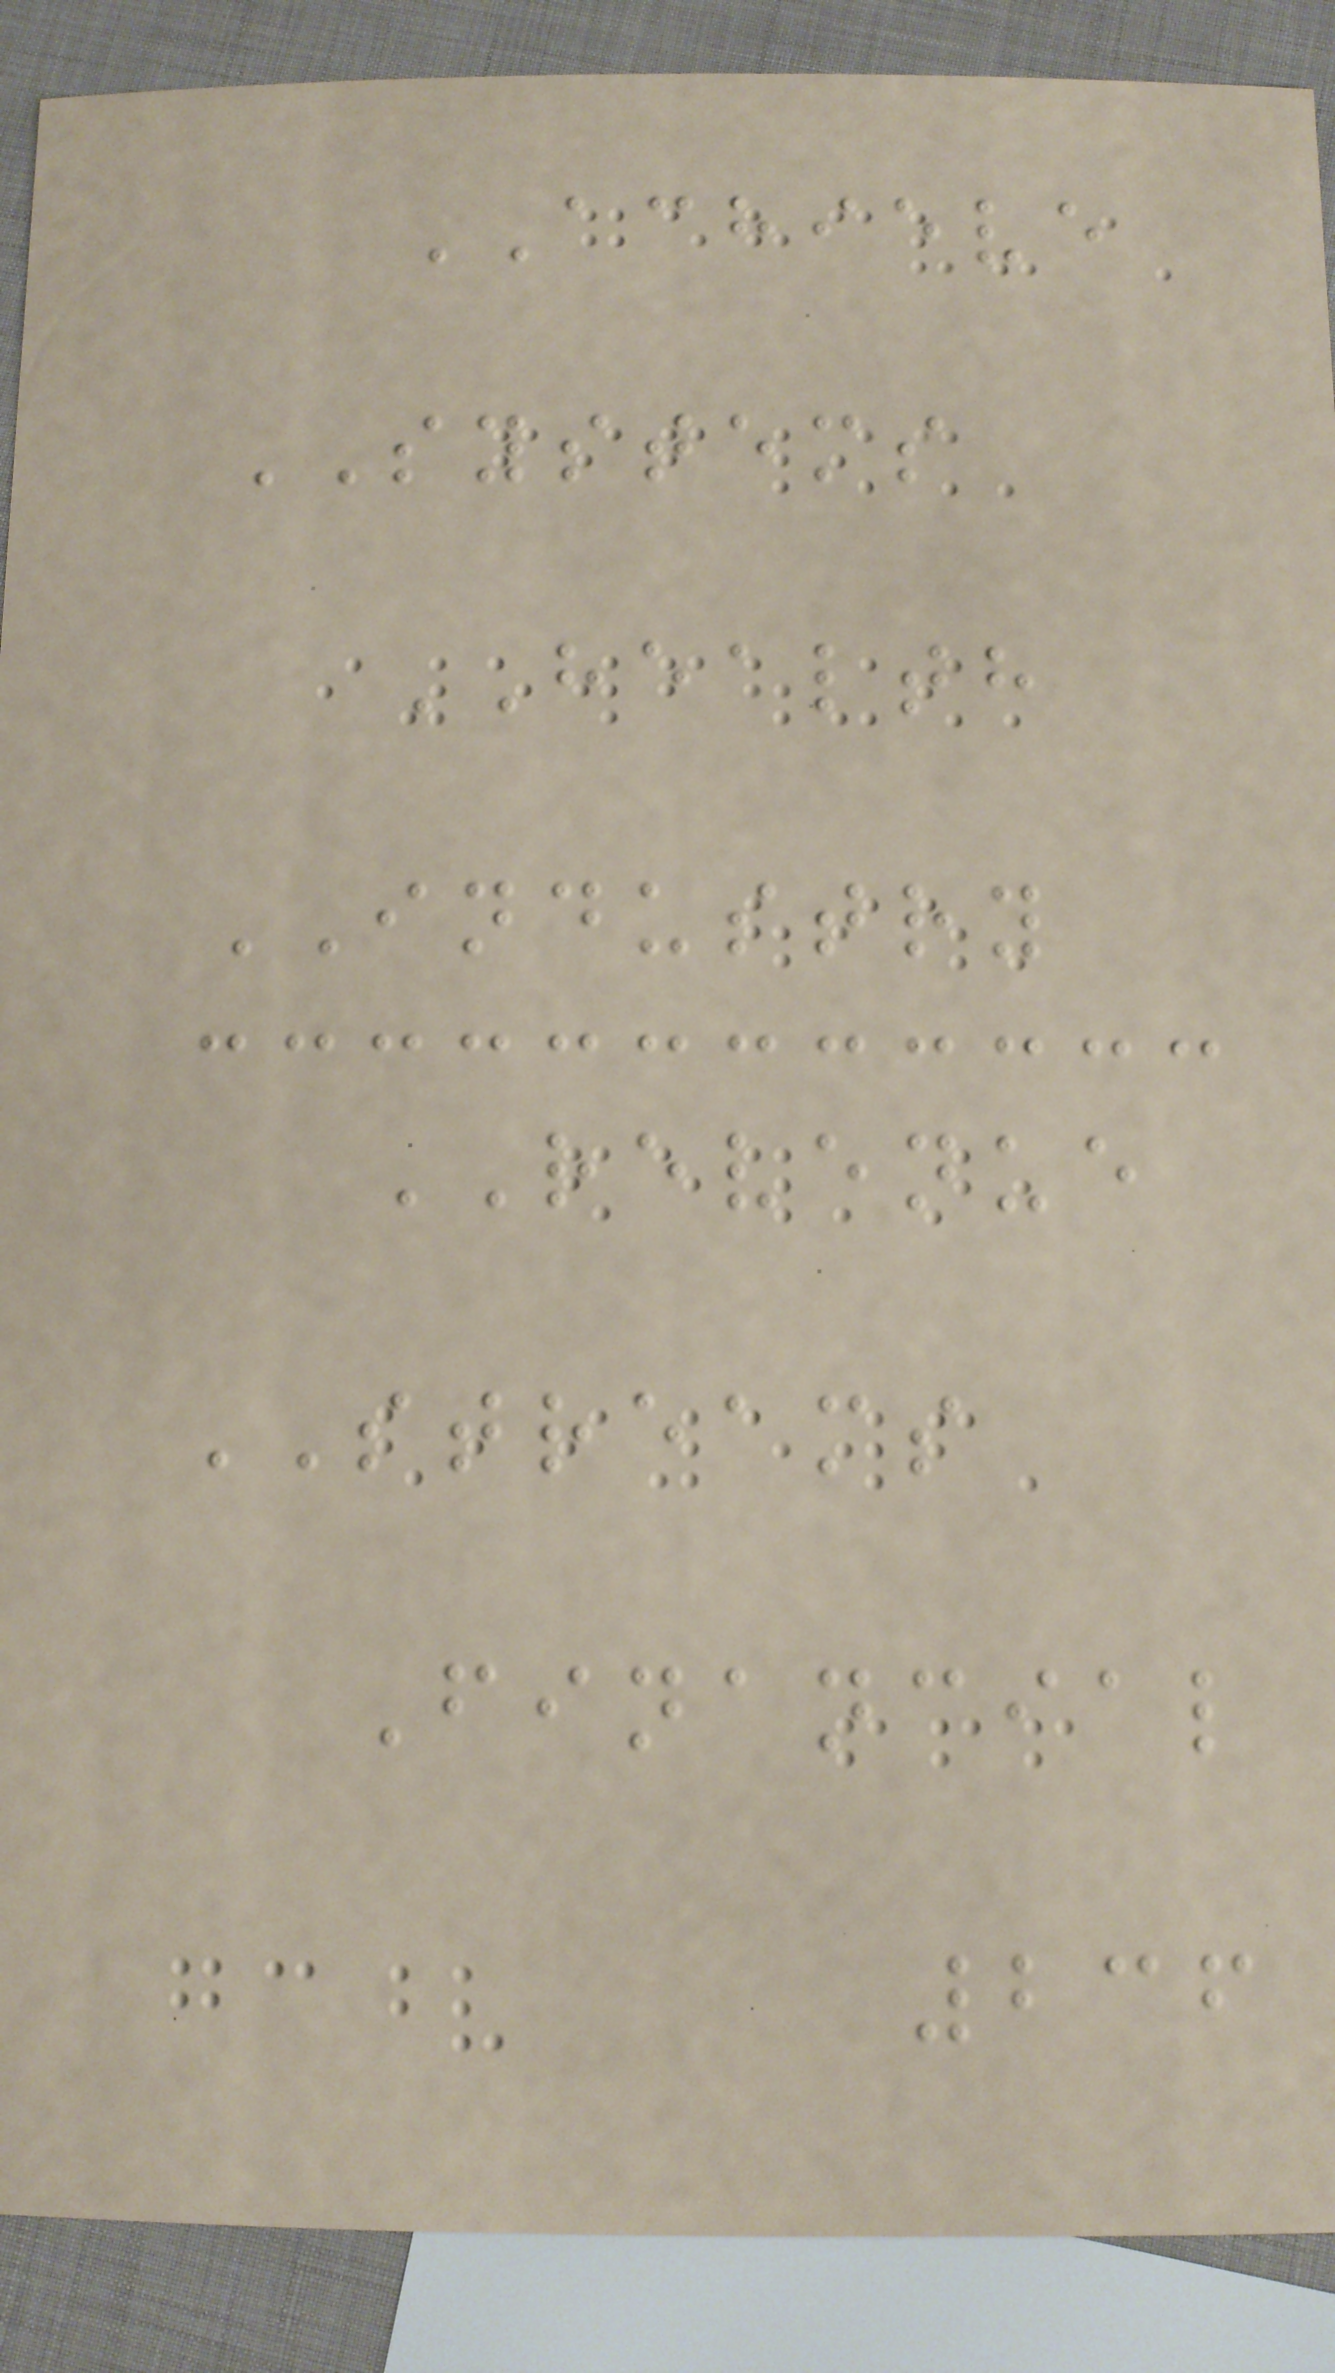ACHIEVE
SYSTEMS
HEALTH
INDUSTRY
REVENUE
STREAMS
Financial
236
